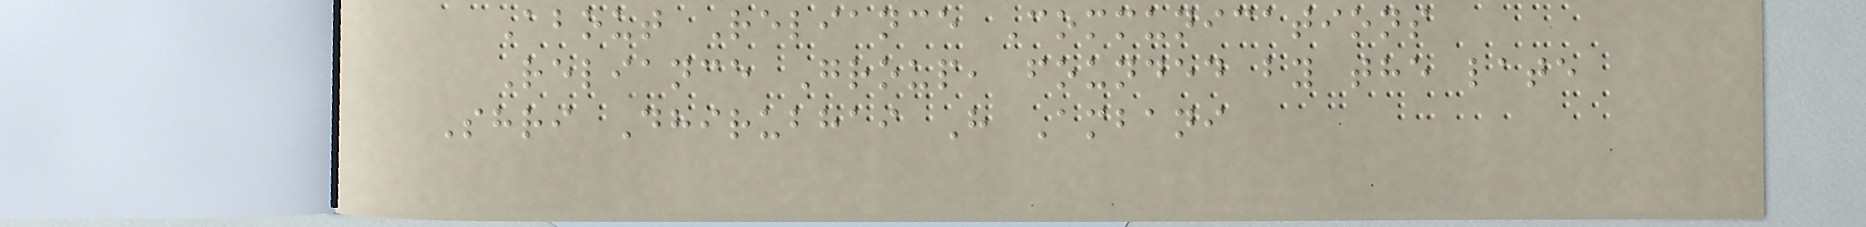About Reliance Communications
Reliance Group, founded by the late
Shri Dhirubhai H Ambani
